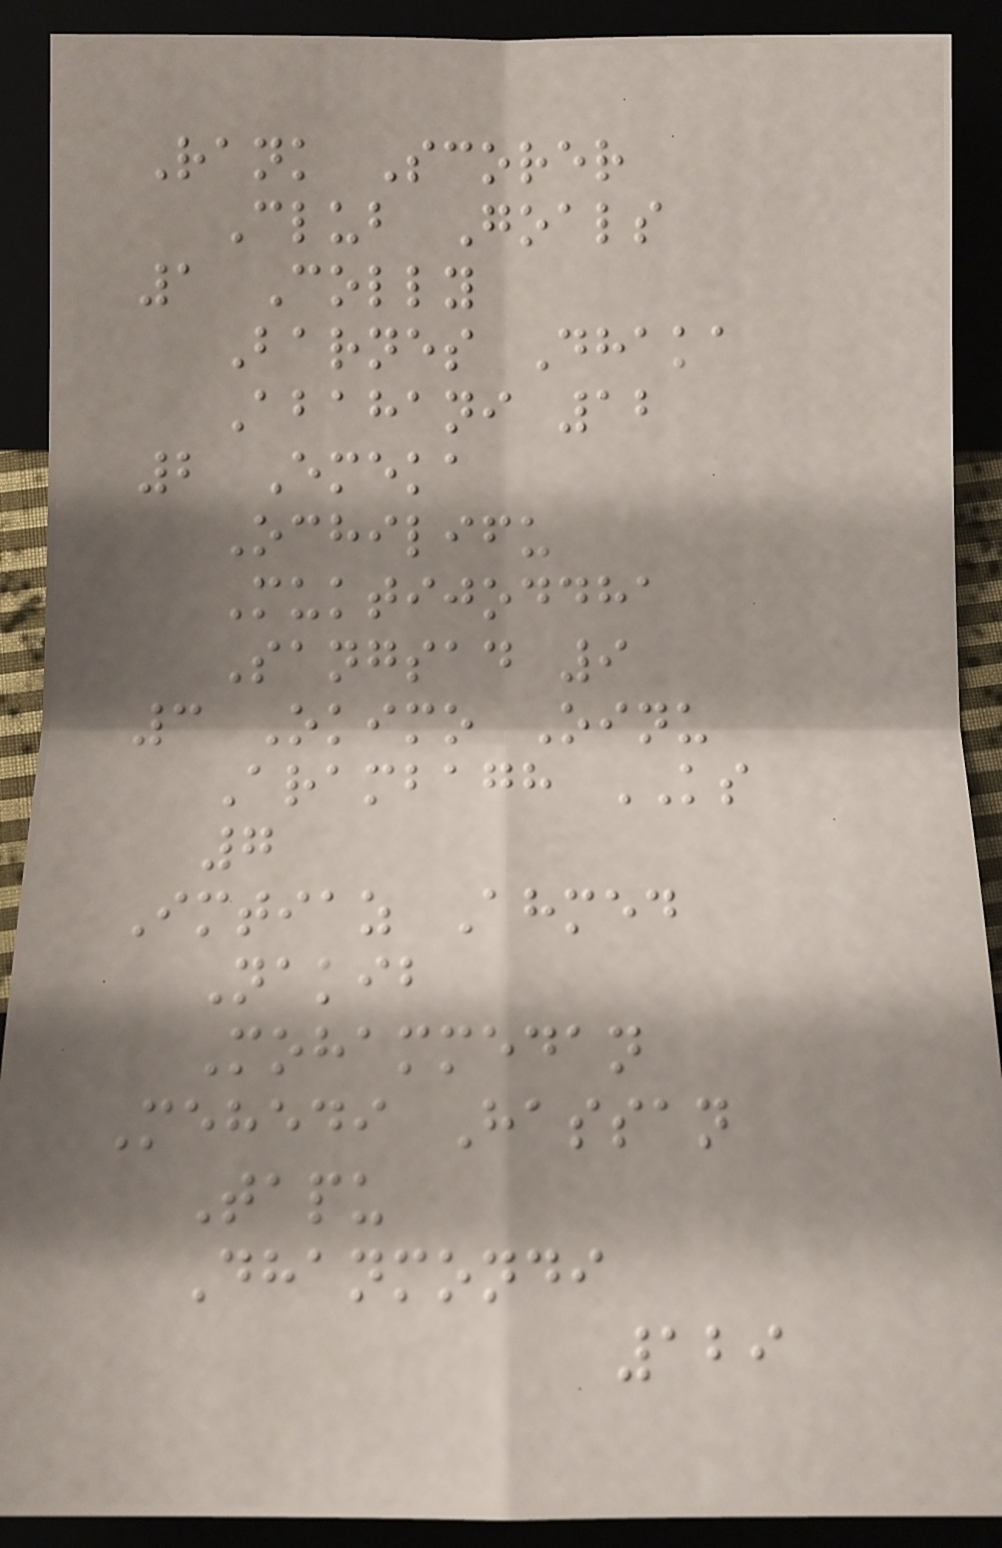Rank Scorer
Club Goals
1 Colly
Barnes Dhaka
Abahani 12
2 Emeka
Ochilifu
Muktijoddha
Sangsad 9
3 Okimo Oinu
Arambagh KS
7
Imtiaz Ahmed
Nakib
Mohammedan
Mehedi Hassan
Tapu
Dhanmondi
129
